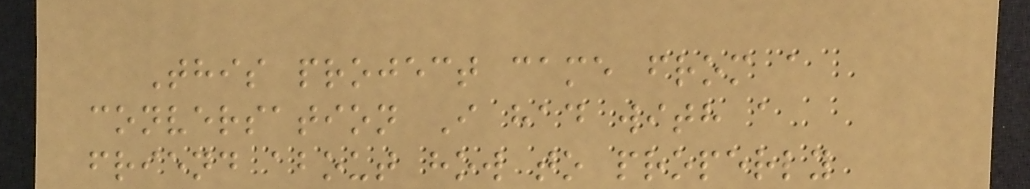This project came from a
conversation I had with a
friend about how to properly
